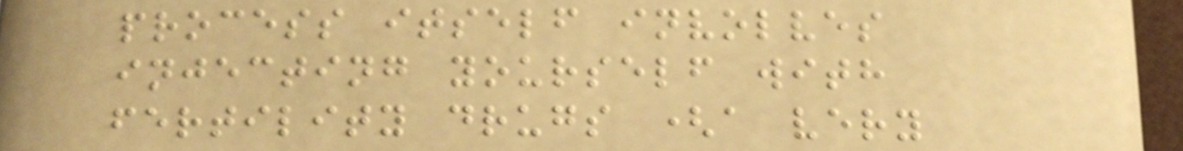process itself involves
injecting yourself with
fertility drugs (a very
